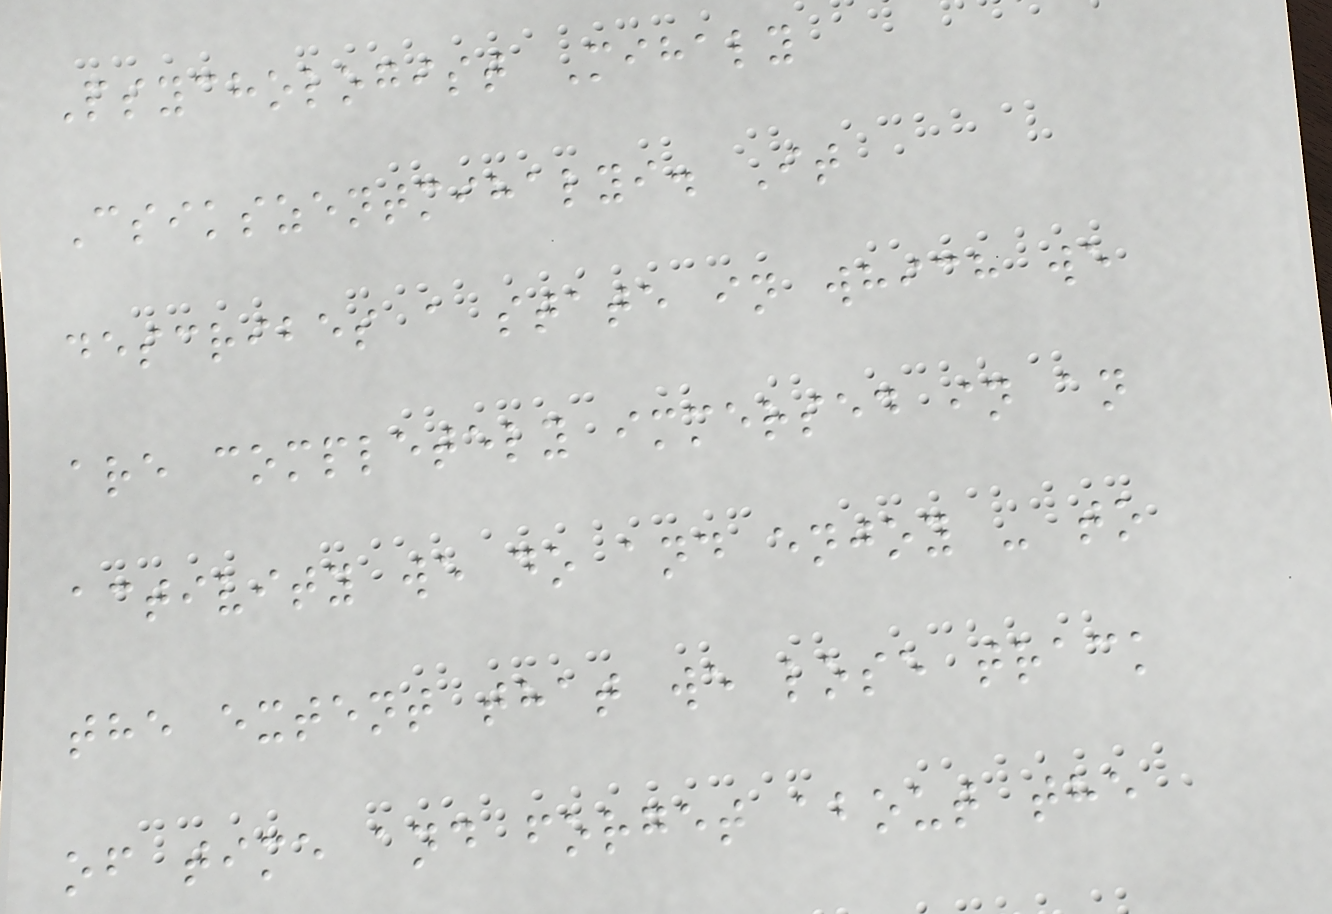Psychologist Mihaly
Csikszentmihalyi. It
describes a state in which we
are completely immersed in an
activity we do and enjoy - to
the extent that we lose track
of time and forget about the
